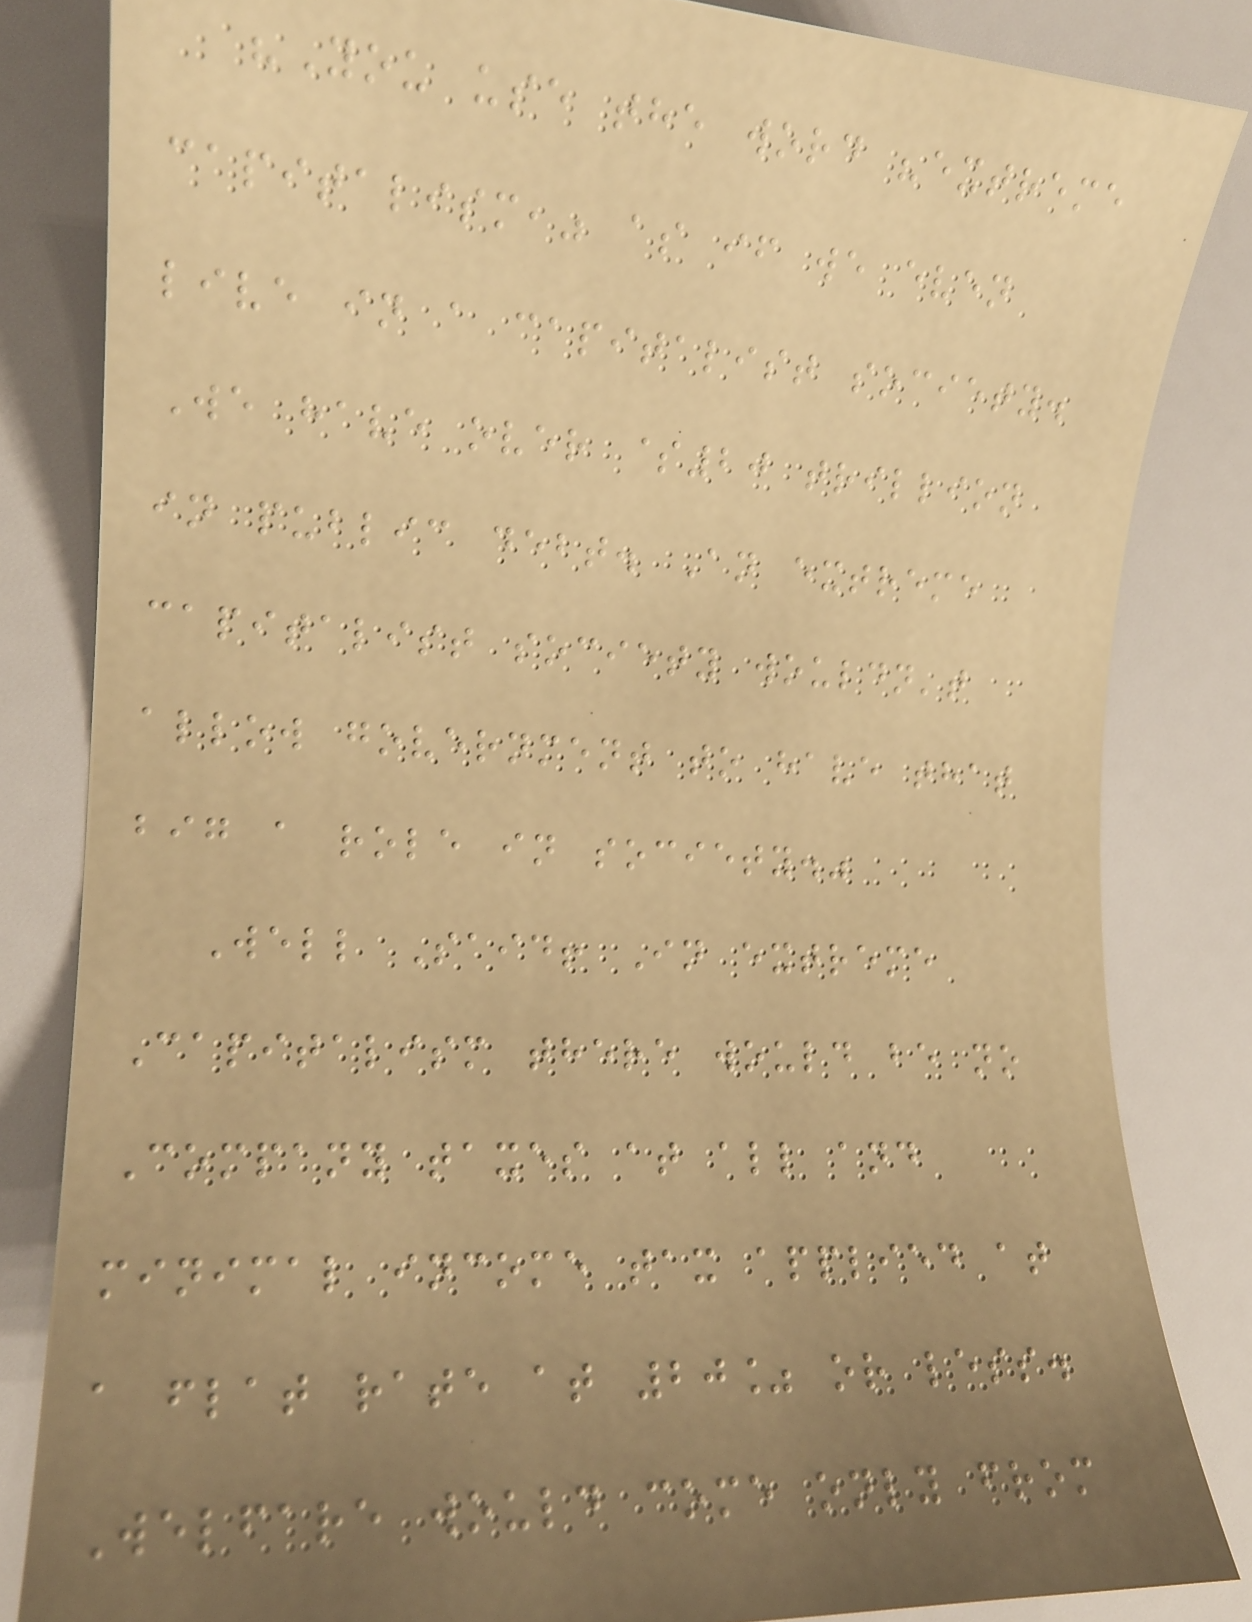"You use the word "extreme
capitalism," as if we even
live in a capitalist society.
We have over $20 trillion
in public debt. An extreme
capitalist society wouldn't
allow government to have that
big a role in society."
Well Said! In extreme
Capitalism there would be no
Company taxes at all and
minimal income tax applied at
a flat rate at 20% or less.
Welfare would come only from
